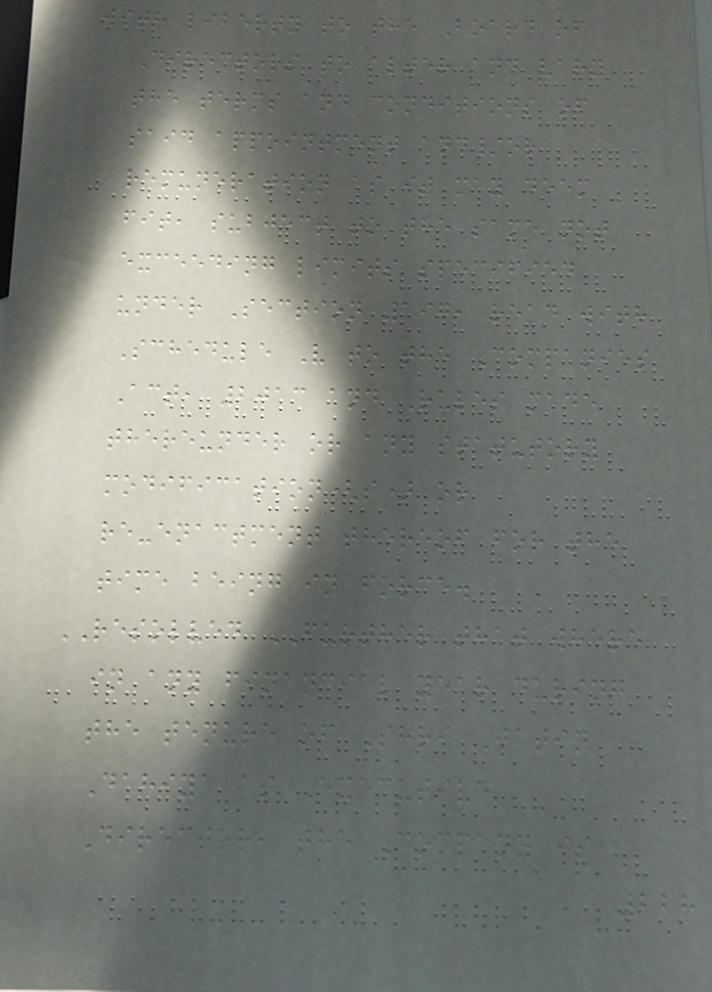with liberty to the Board of
Directors to alter and vary
the terms and conditions of
said appointment and/or
remuneration as it may deem
fit, subject to the same not
exceeding limits specified
under Section 197, read with
Schedule V to the Companies
Act, 2013 and Rules made
thereunder or any statutory
modification(s) or
re-enactment thereof for the
time being in force.
RESOLVED FURTHER that where
in any financial year during
the tenure of Shri Jatin
Dahiya as Executive
Director, the Company is
228
